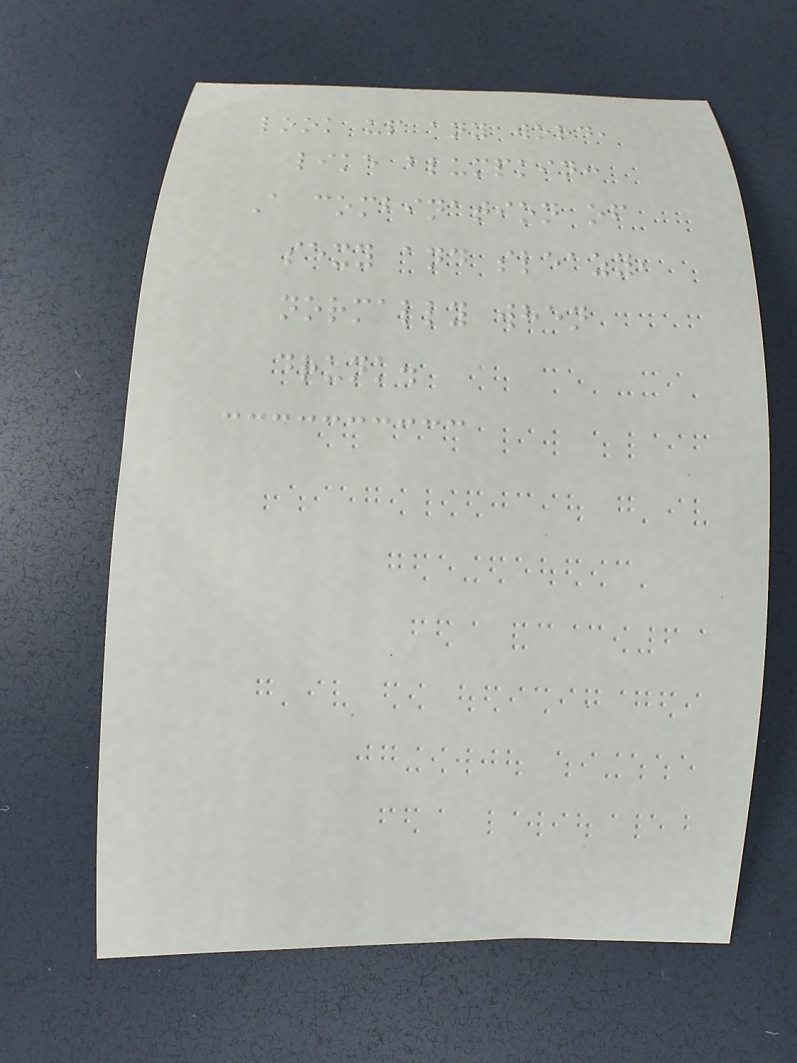look up any word,
like blumpkin:
A combination of
sexy and sleazy,
normally when
drunk.
